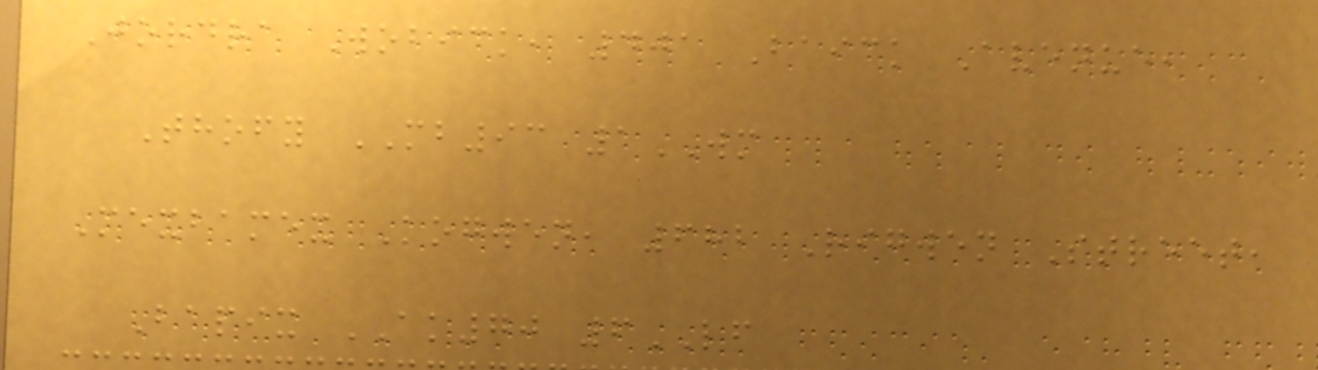Jordra Wobick, 401 Baick Avenue,
Thofy MB93 1WM
Mexbamex Kogwen, 682 Rigwen Street,
Bapix AK70 6LF
